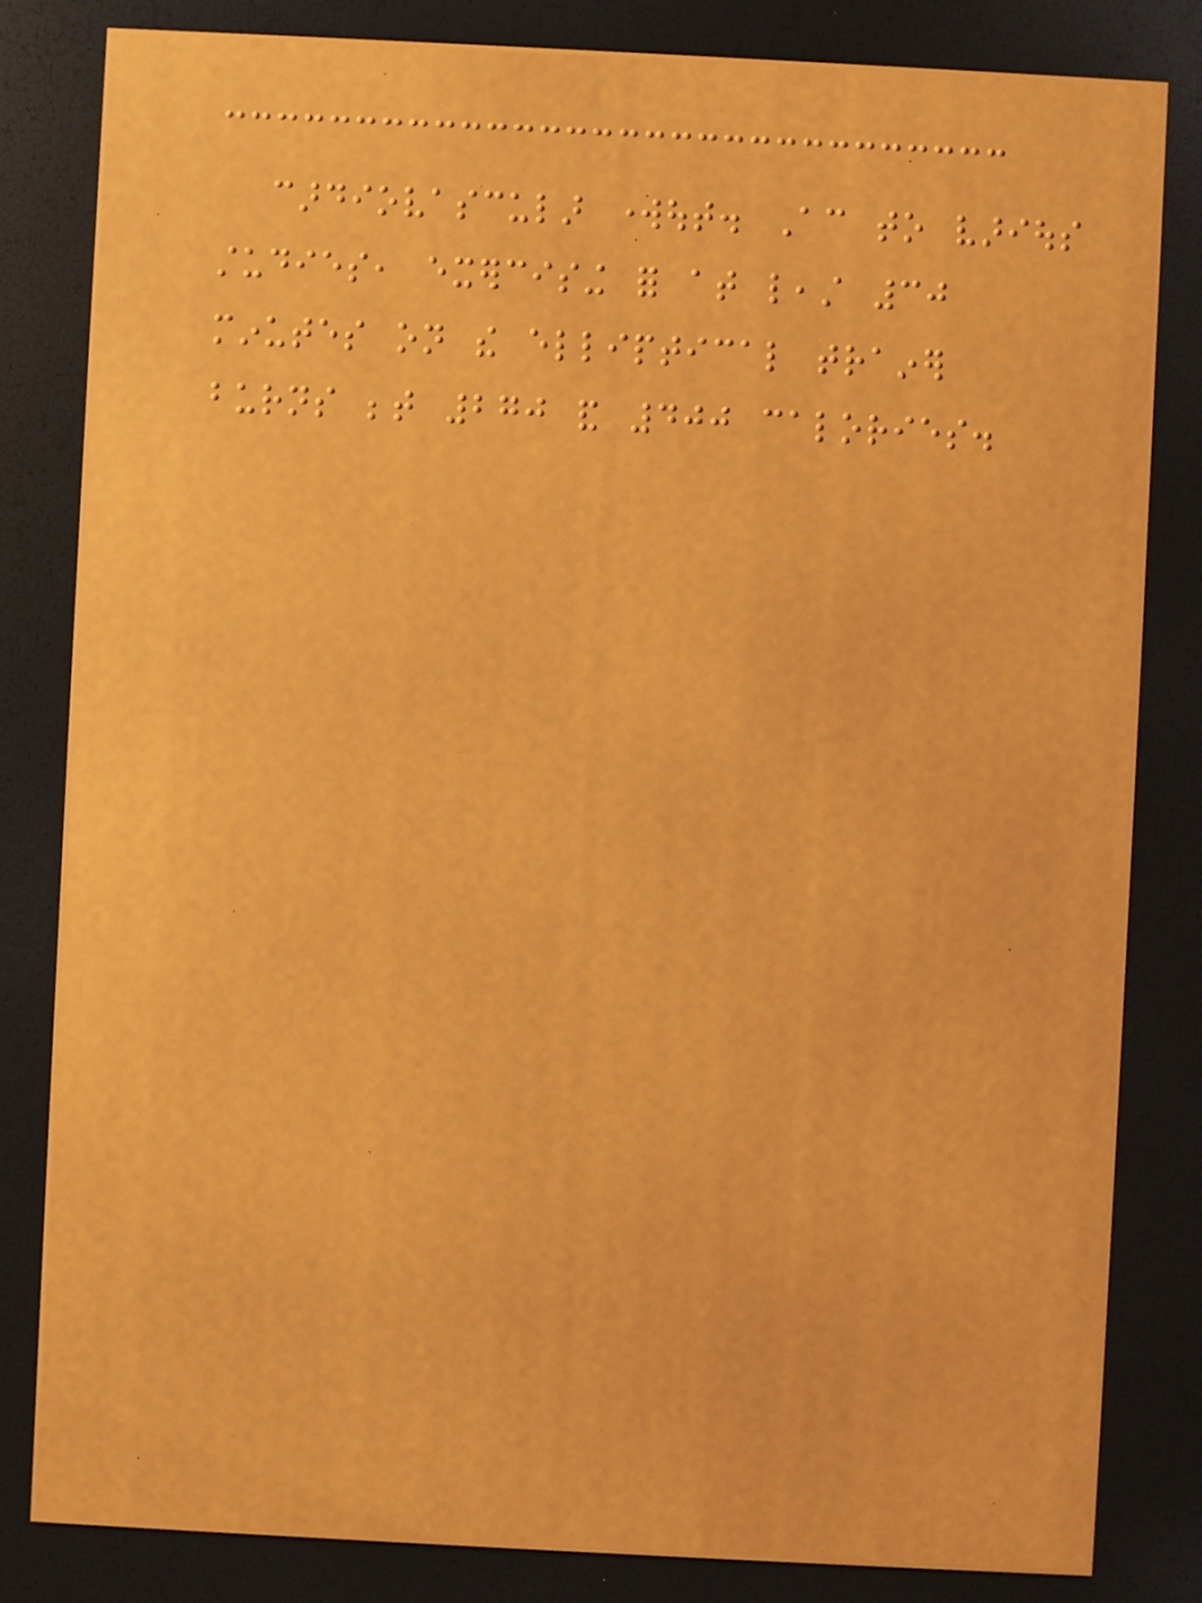cardiovascular workout. According to various
studies, exercising for at least 30
minutes on the elliptical trainer
burns between 270 and 400 calories.
